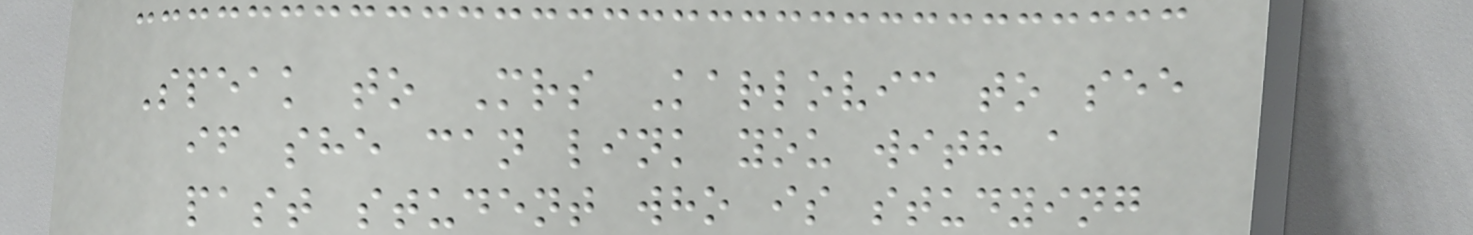Speak to Mrs Karlovic to see
if she can link you with a
past student who is studying
